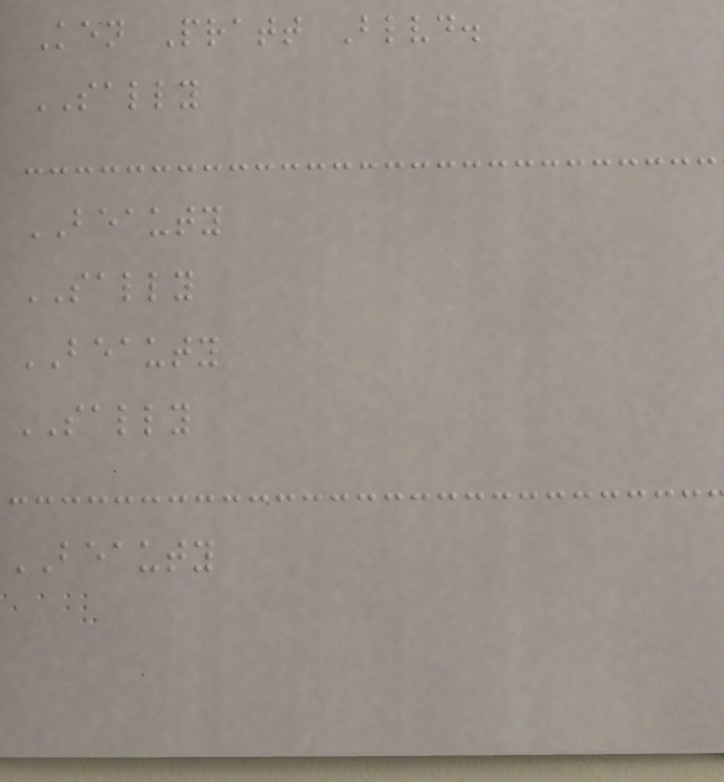Ken Pratt Blvd.
SALLY
BEAUTY
SALLY
BEAUTY
SALLY
BEAUTY
